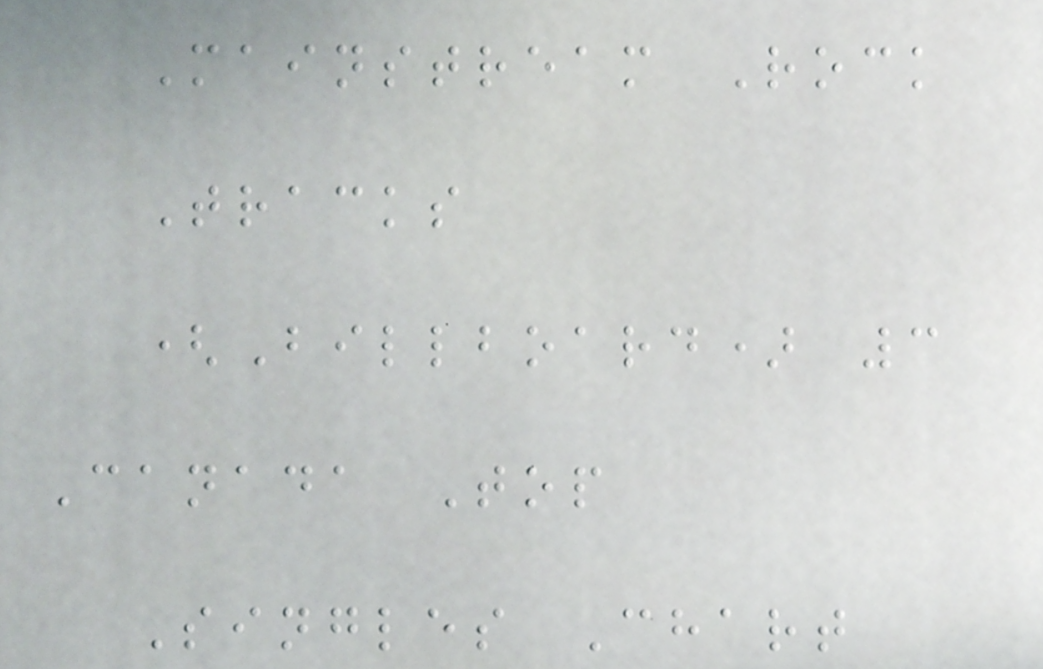Mainstream Rock
Tracks
(Billboard) 3
Canada Top
Singles Chart
